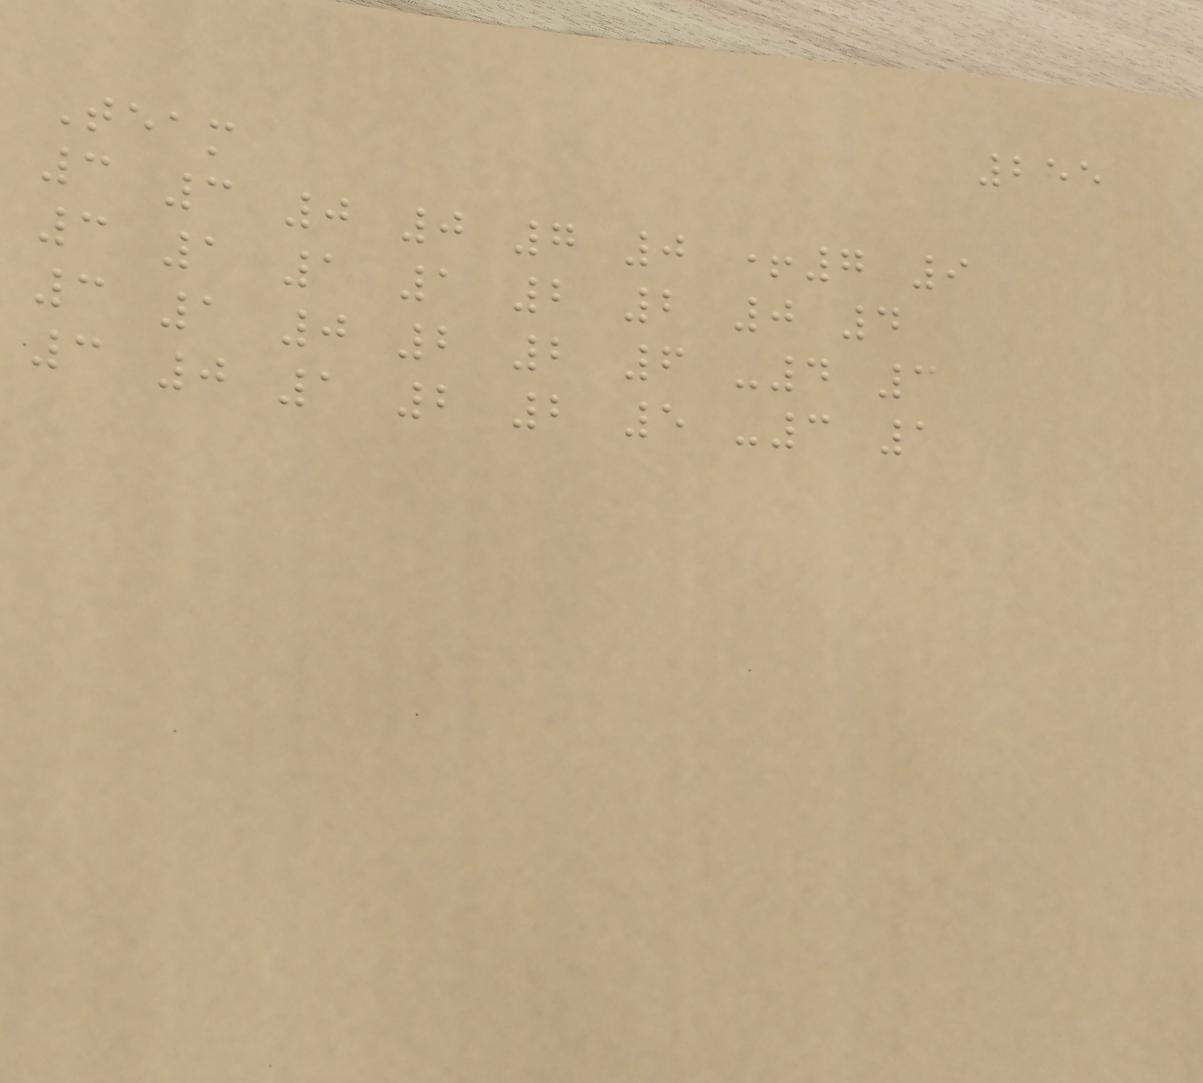255
Team
3 3 0 0 7 0 +7 9
3 1 1 1 2 2 0 4
3 1 0 2 2 6 -4 3
3 0 1 2 2 5 -3 1
